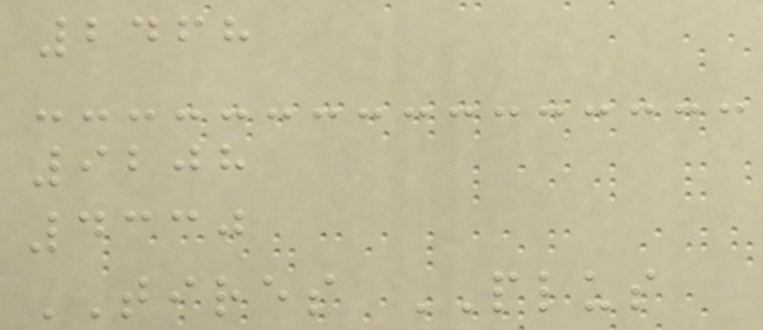2468
9208
4330
TIRES PLUS
